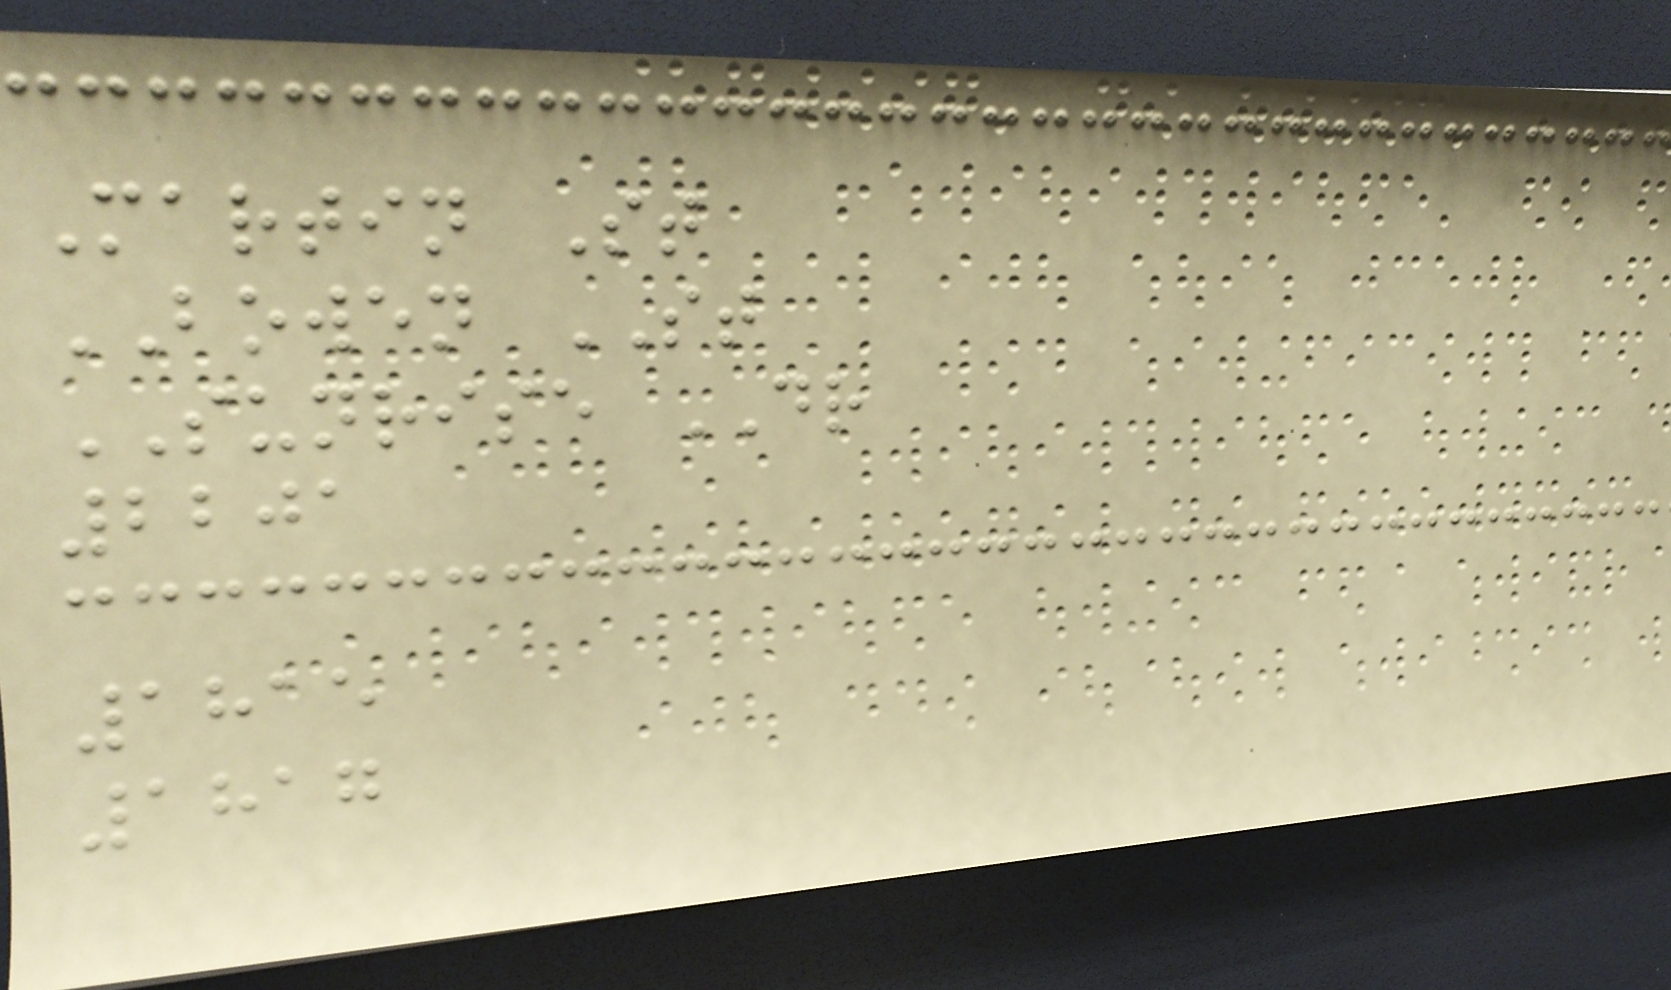Martin St
BOWEN ST
SUNRISE DR
2201
1815
1817
